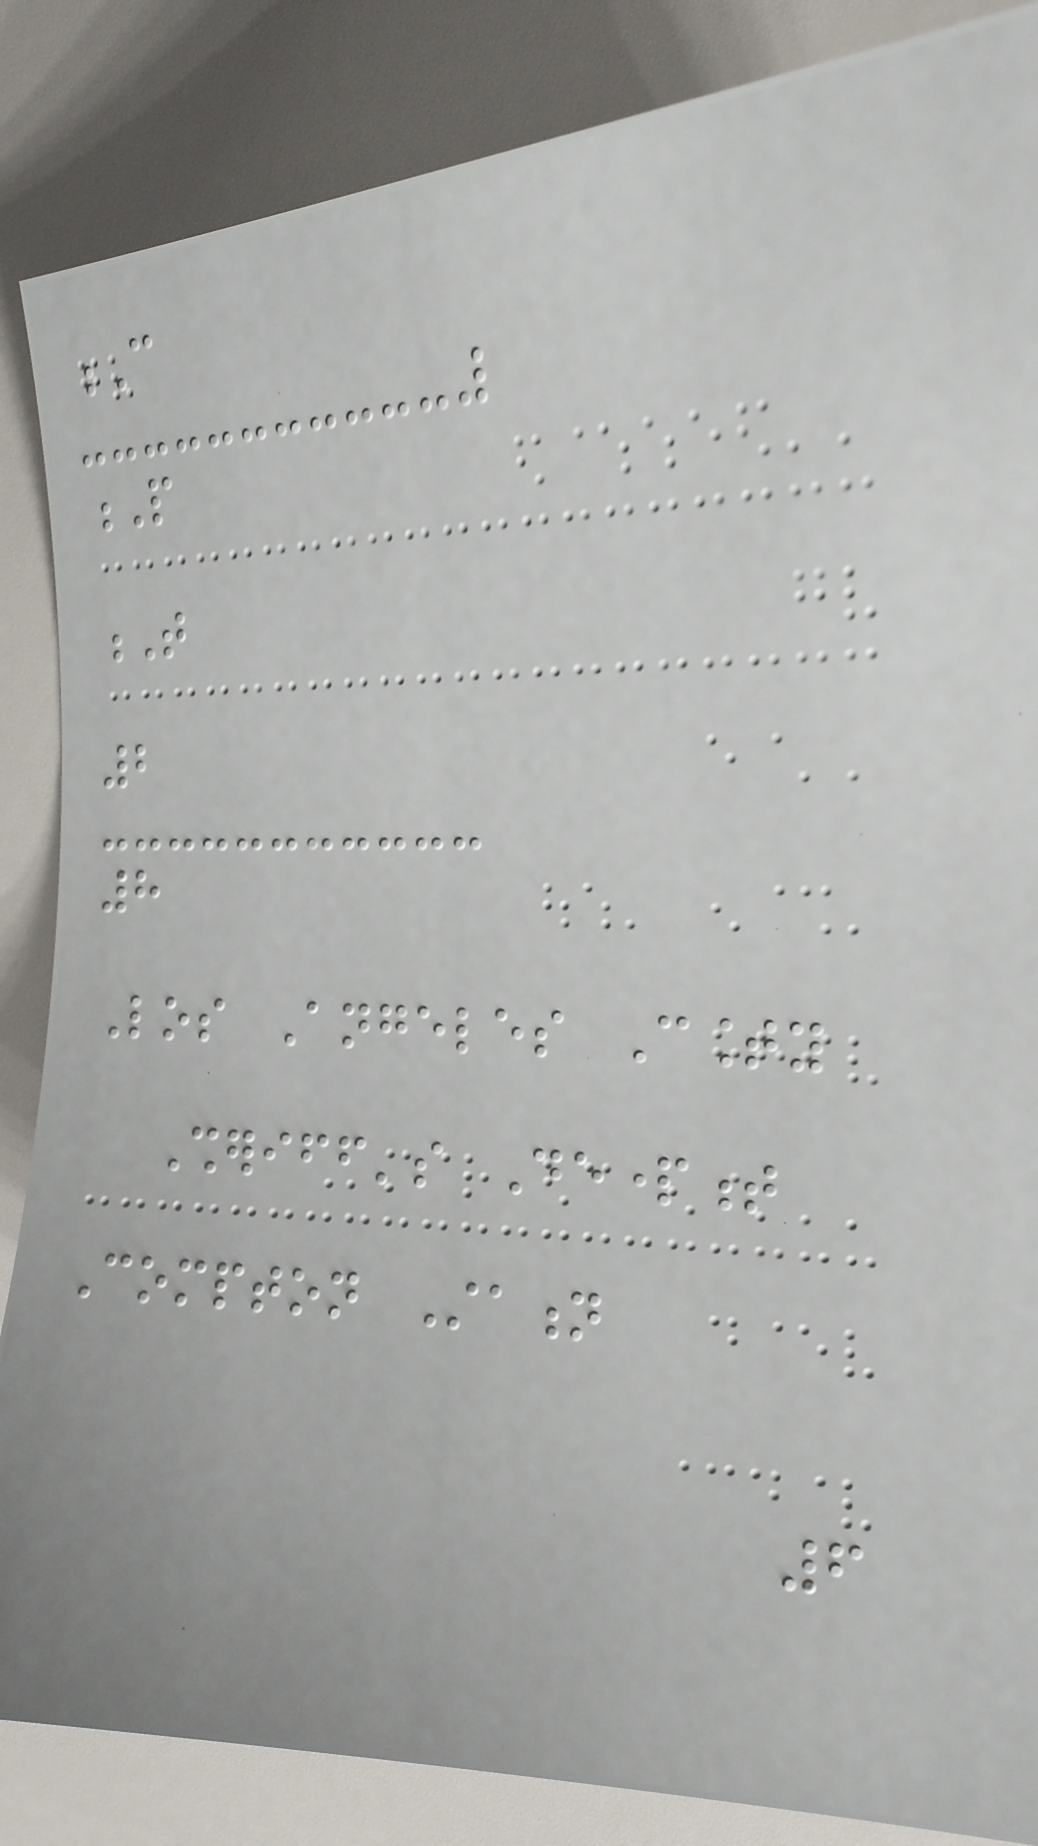C
P
T
2
8
Los Angeles County
Sheriff's Department
Compton Station
6
